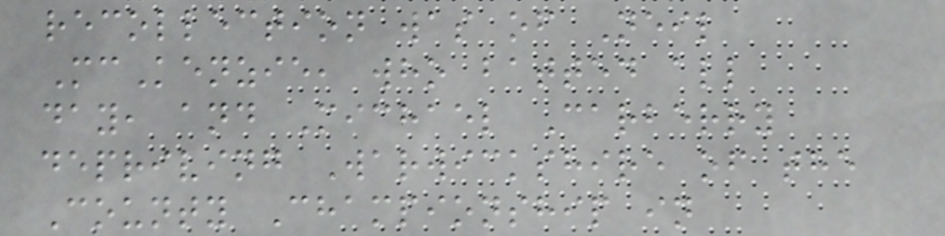recollection was of Neil
McKenzie, who batted all
day, and Michael Carberry
depriving Warwickshire of the
County Championship in
